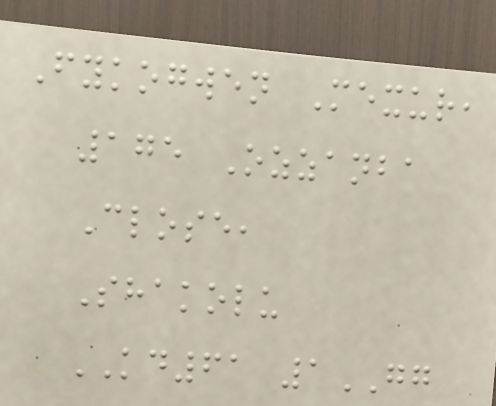Fykogwen Mexur,
175 Ozzanba
Close,
Shakolu
KD61 1GG
